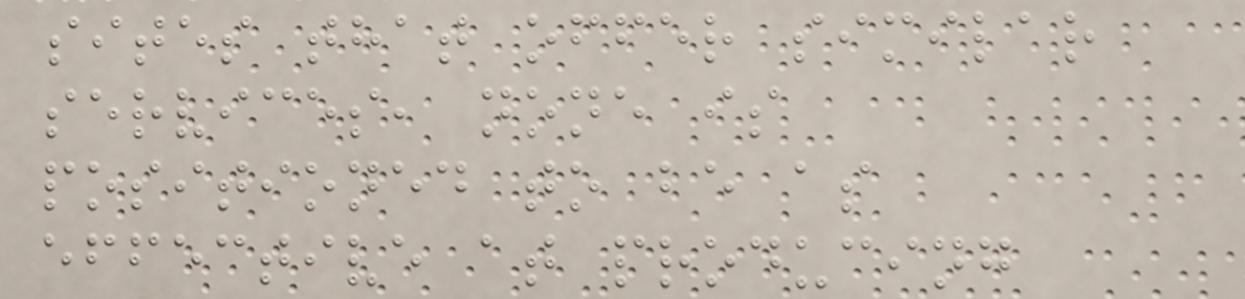sites that offer similar
services, none is
positioned to be as
effective at producing
